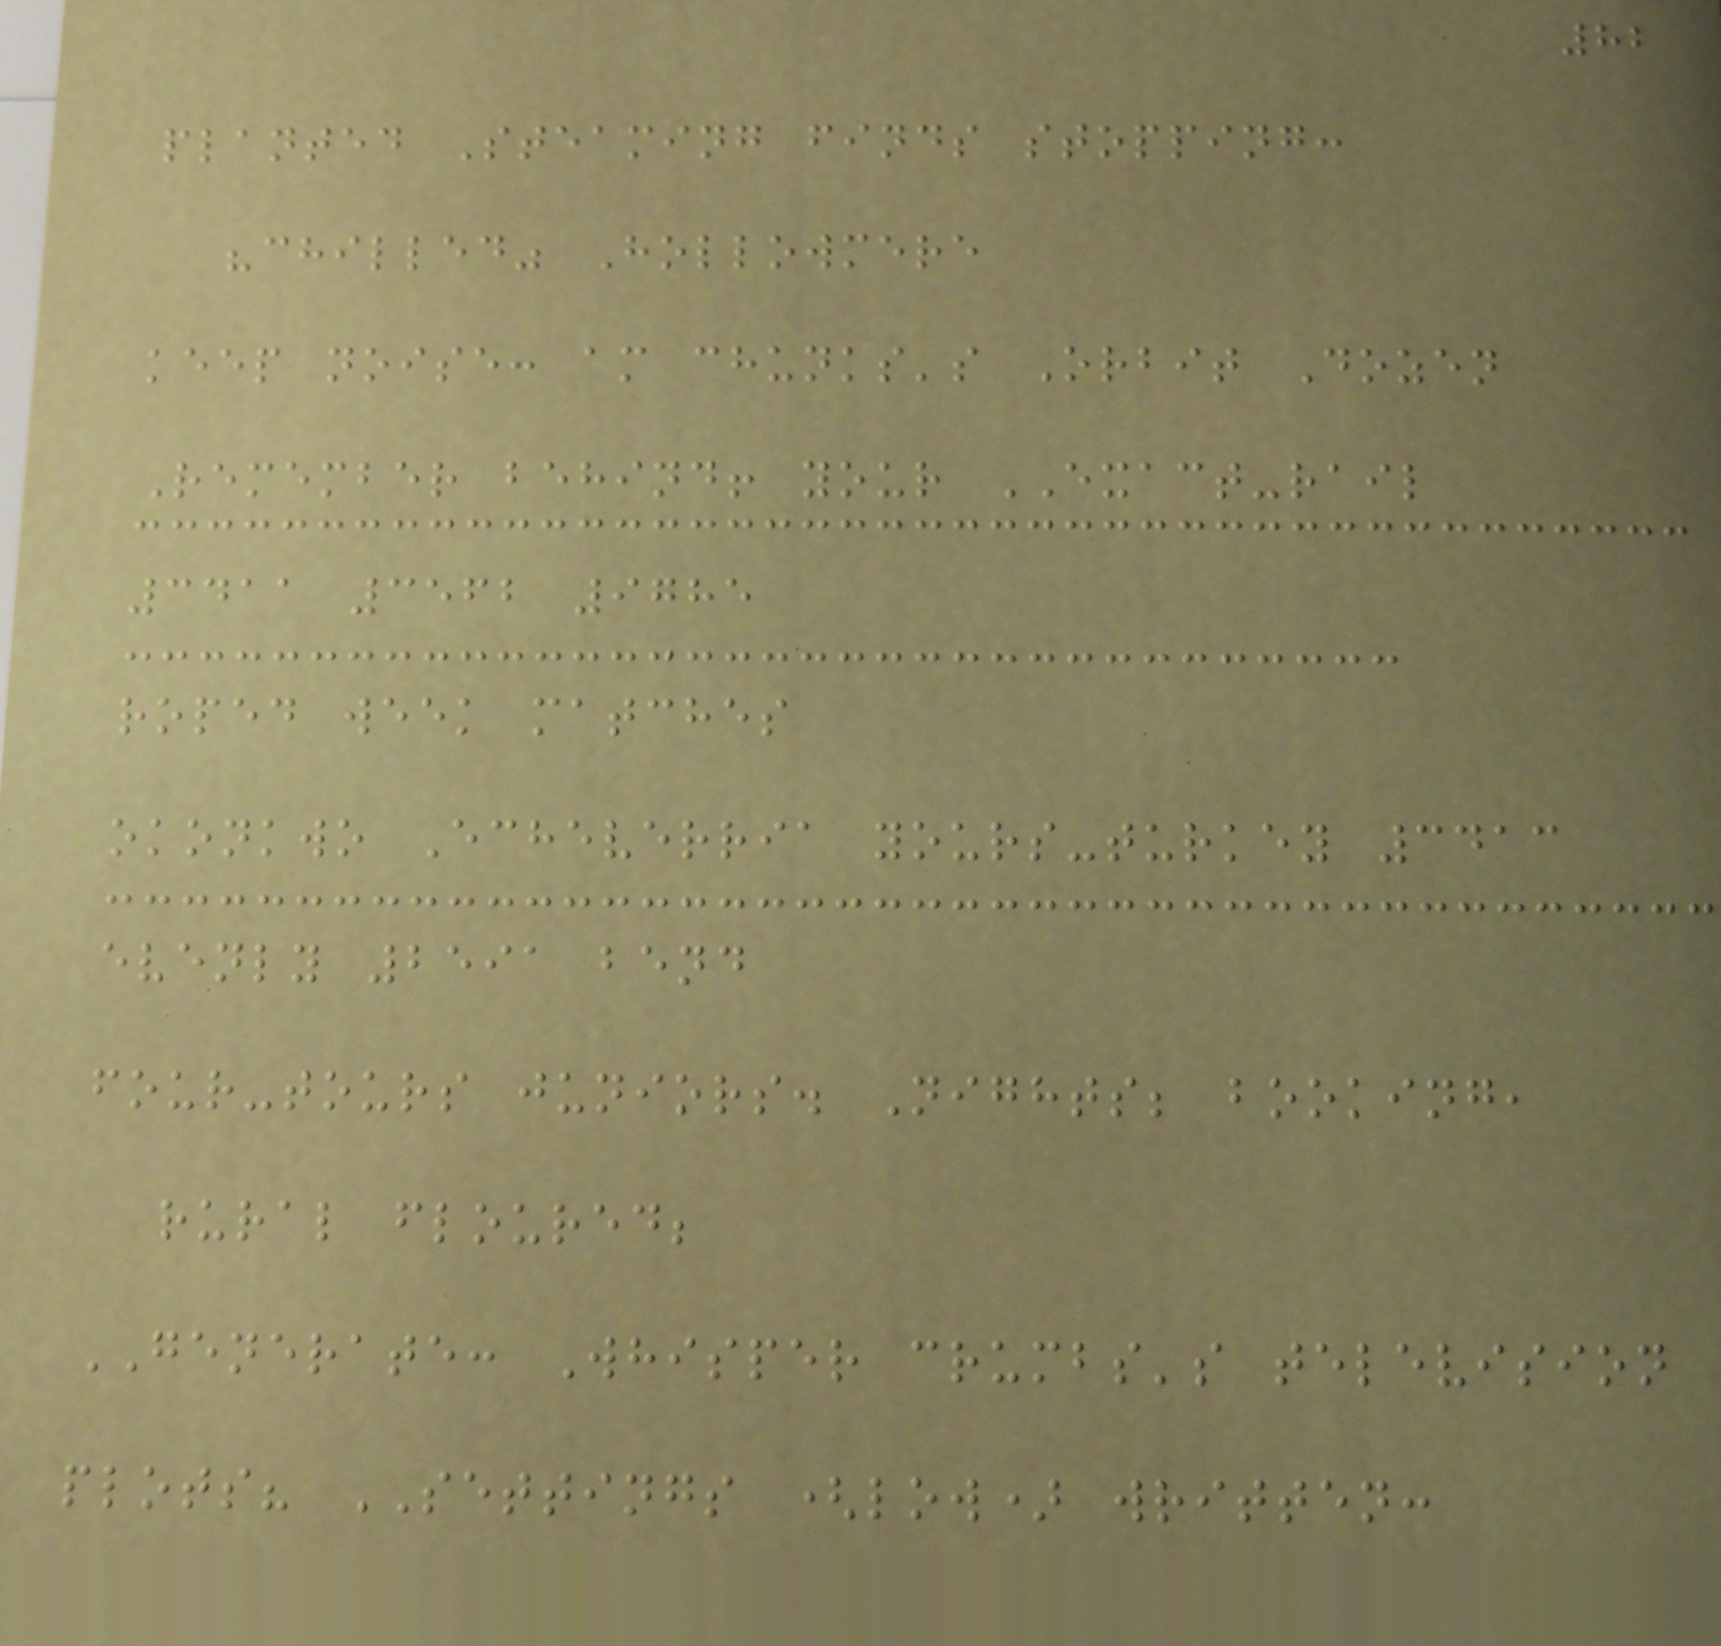82
planted Steaming finds stopping:
"chilled" Hollowmere
keep noise: am chunks's Orbit Dozen
Remember behind! your EXACT-rail
3411 3562 9785
roped week matches
okonkwo Echeverria yours-turkey 3413
evenly 2591 bend
four-tours juniors. Nights; booking,
rural floured;
GENERATE: Whisper crumbs's television
plots? SETTINGS (low) written:
